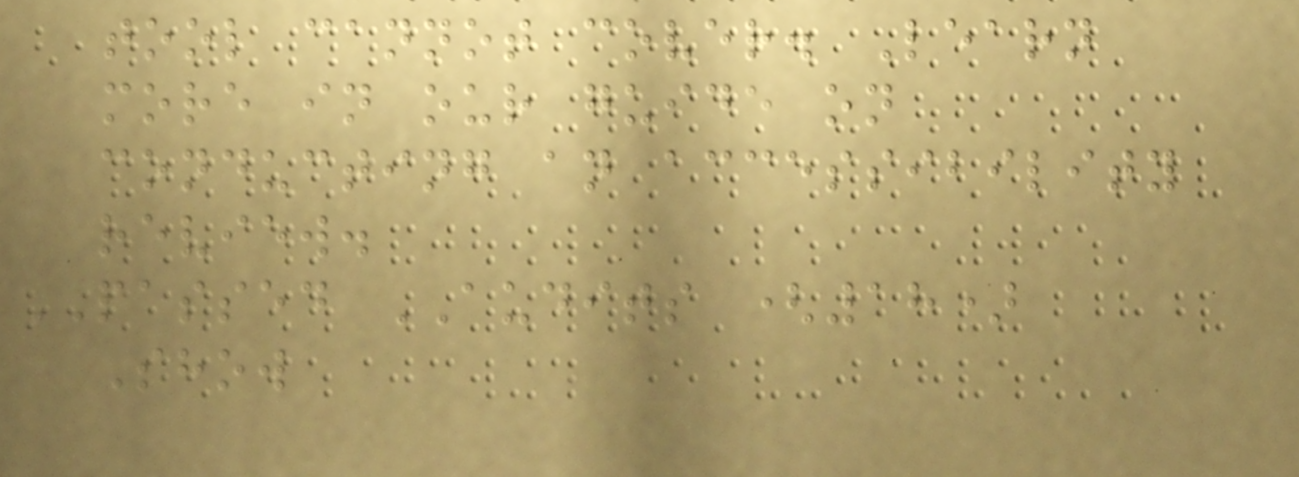tool cannot cover. Learn
more in our guide on
conducting an accessibility
review.
PASSED AUDITS (18)
Show
